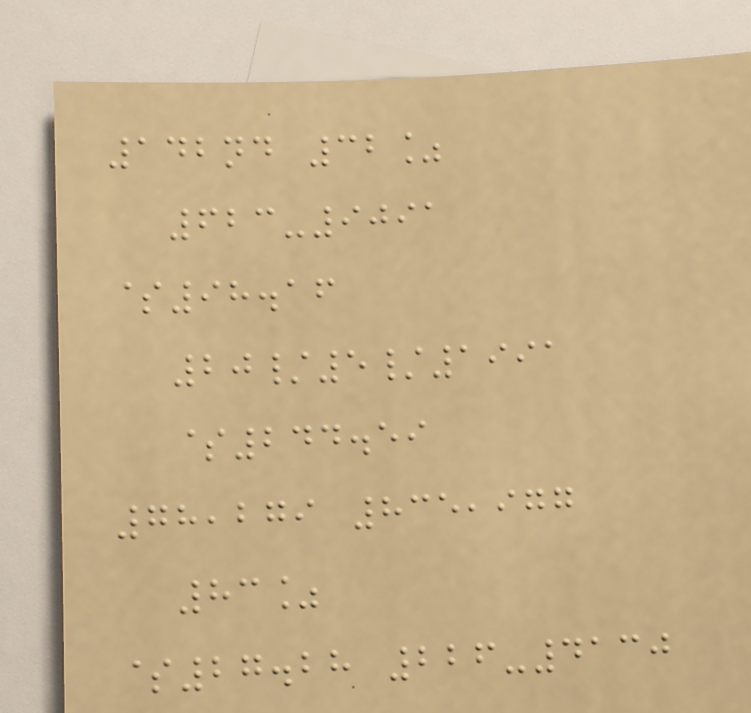142nd 32%
623-9091
$98.16
20/5/1991
$244.59
78,279 835,977
83%
$27.28 226-4130
